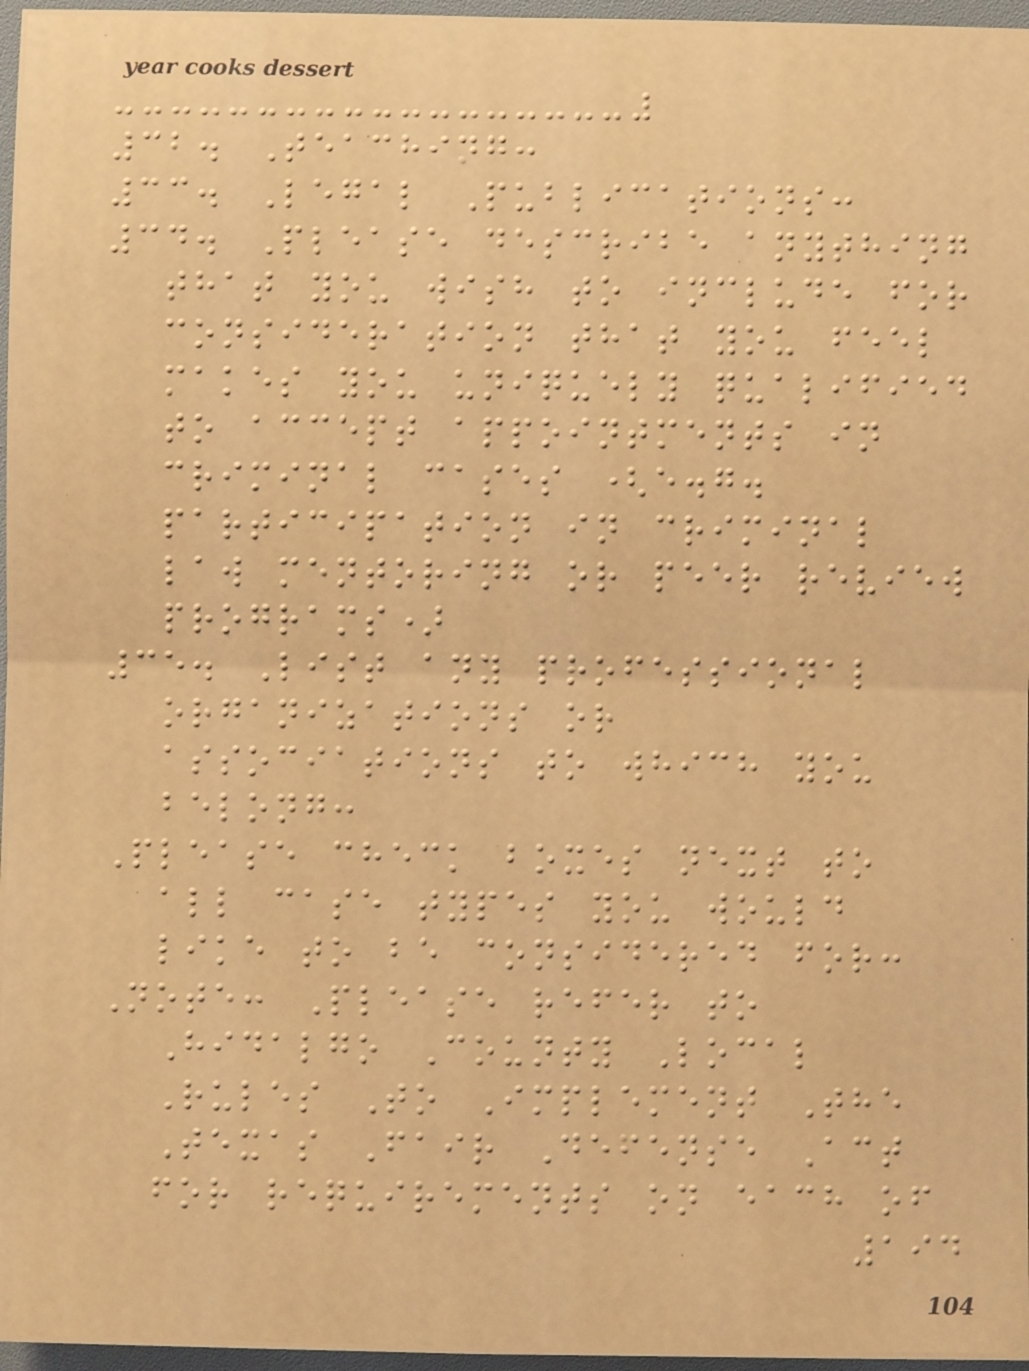32. Teaching:
33. Legal Publications:
34. Please describe anything
that you wish to include for
consideration that you feel
makes you uniquely qualified
to accept appointments in
criminal cases (e.g.
participation in criminal
law mentoring or peer review
programs)
35. List any professional
organizations or
associations to which you
belong:
Please check boxes next to
all case types you would
like to be considered for:
Note: Please refer to
Hidalgo County Local
Rules To Implement The
Texas Fair Defense Act
for requirements on each of
194
